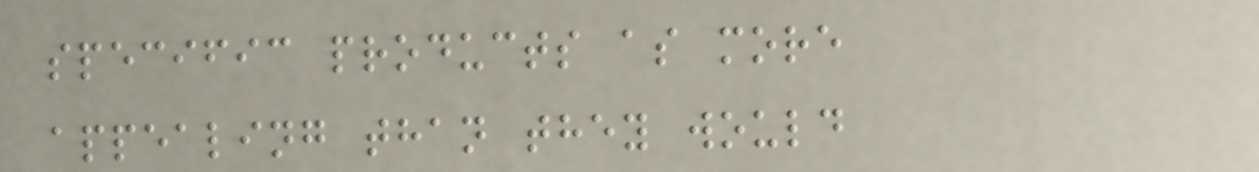specific products as more
appealing than they would
